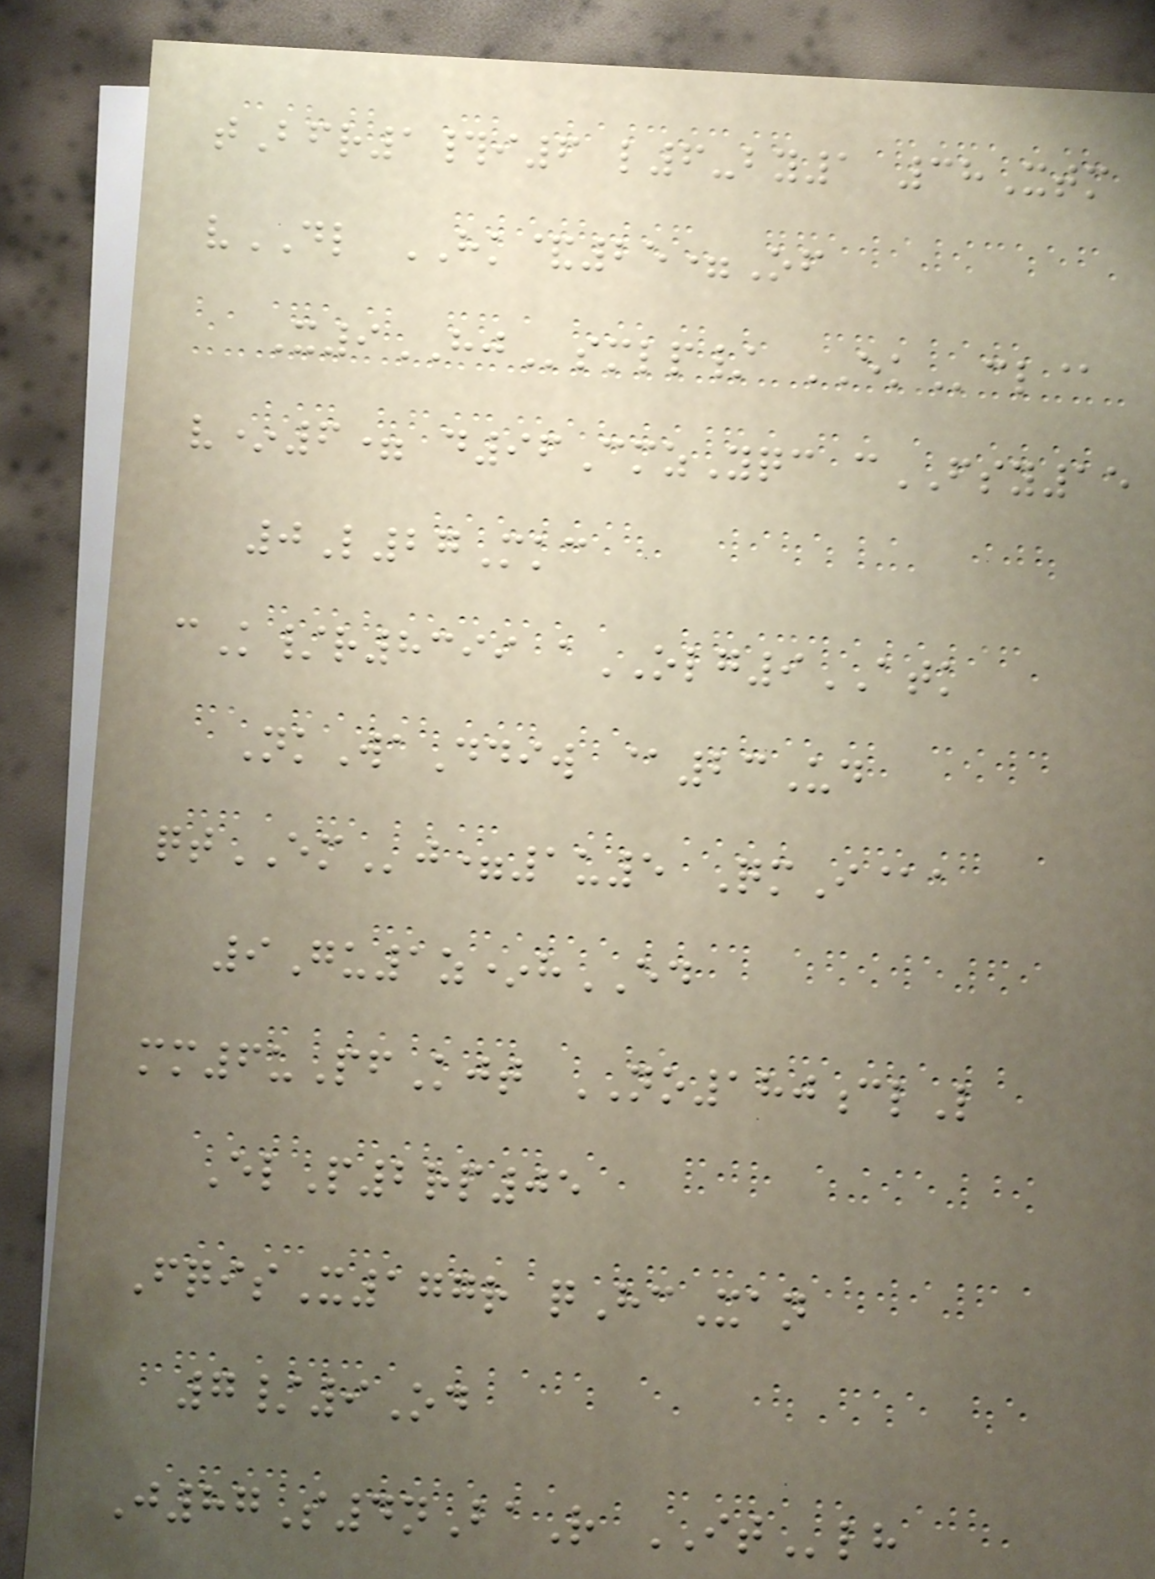tBfr1#i6 l6-by1 38Xtm
vDL HK&25=Of
X9HJsmlp/ EKcl@
v*6= d96CmzYqc cFSY15
0L27Mkc
cK/r8399 aOLG9ATK
NkWaDdiw @23Ud
qtEMj=1u5 QmI@a
9Gu1z*hED
mm6uPfKjt NO180clL
ElP2rp05
FqisX177r qHcXan
7/9Od
J87S4nBaR ITlh
